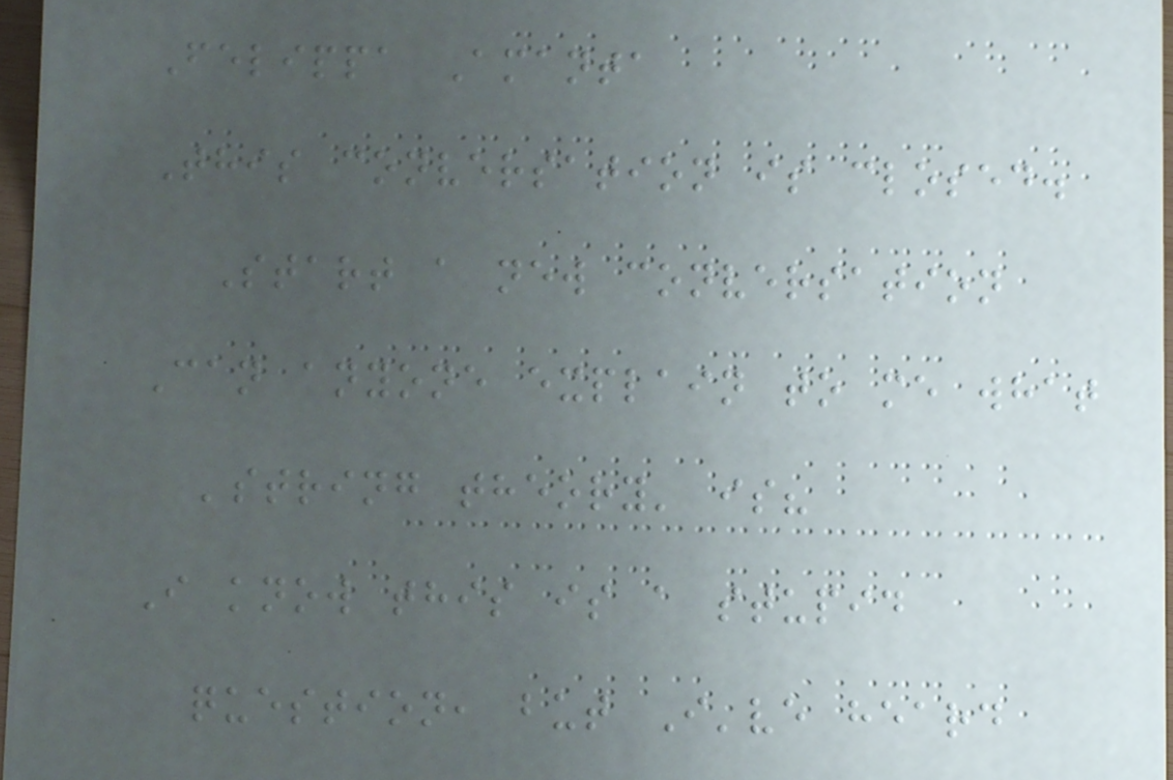Felippa Amanta
This conversation is closed.
Start a new conversation
Can anyone explain to me what
'string theory' is?
I know this is a stupid
question, but I've heard
